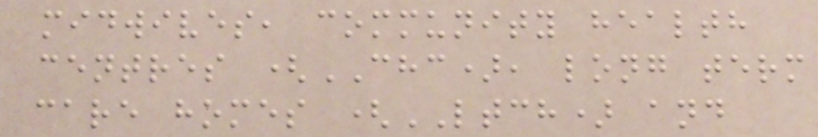midwives, community health
centres (CHC), long term
care homes (LTCH) and
